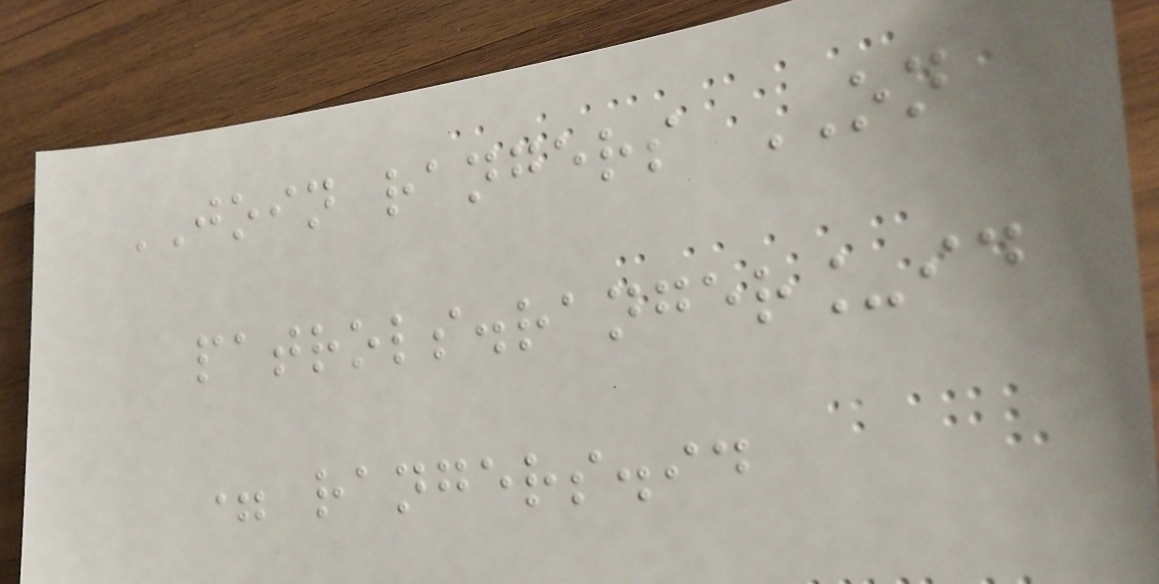JOIN rangers ON
patrols.ranger_id
= rangers.id
